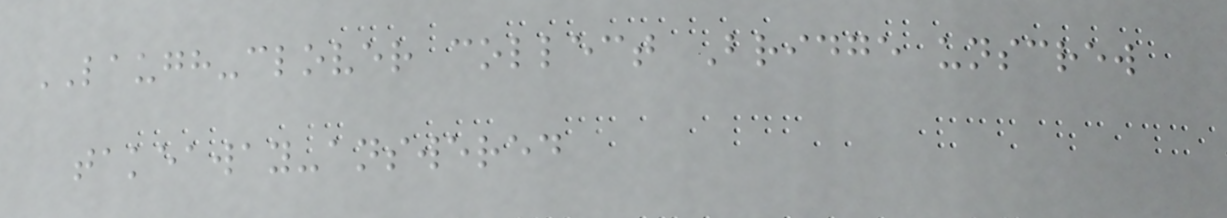LAUGH-clover collect Bridge unscrew
takeaway-answered
